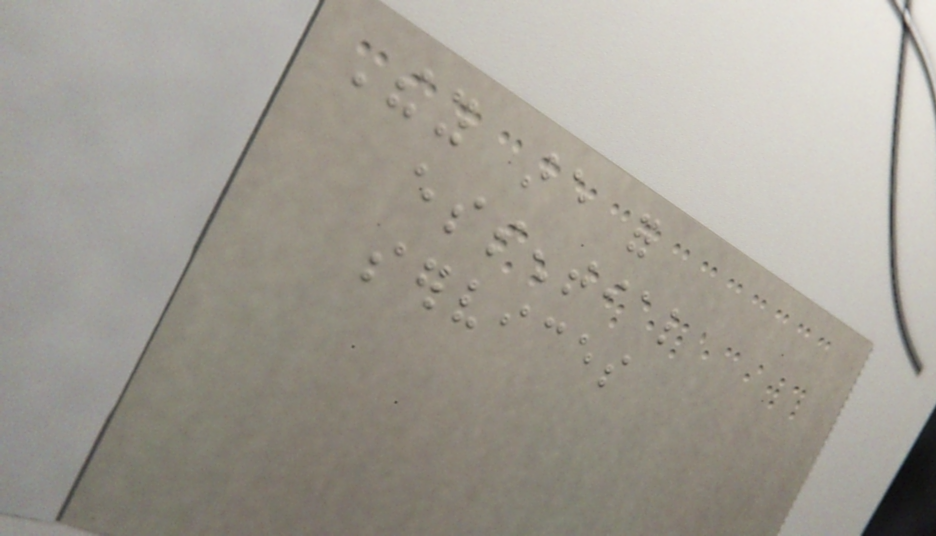They are for
essential
services
